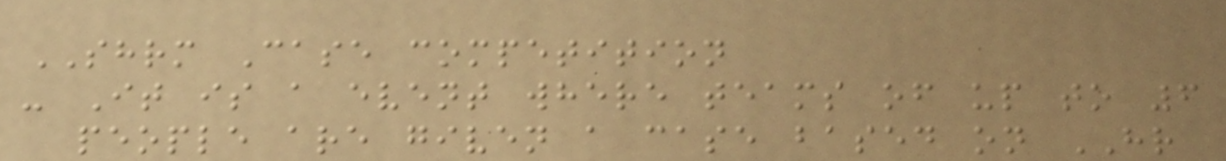SHRM Case competition
- It is a event where teams of up to 6
people are given a case based on HR
